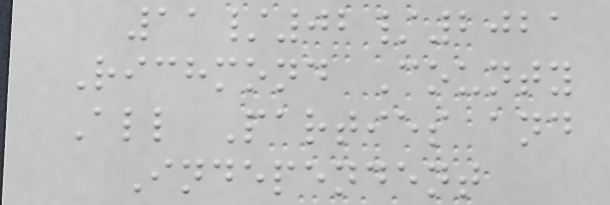11/02/2021
Richmond County
All Parties and
Independent
